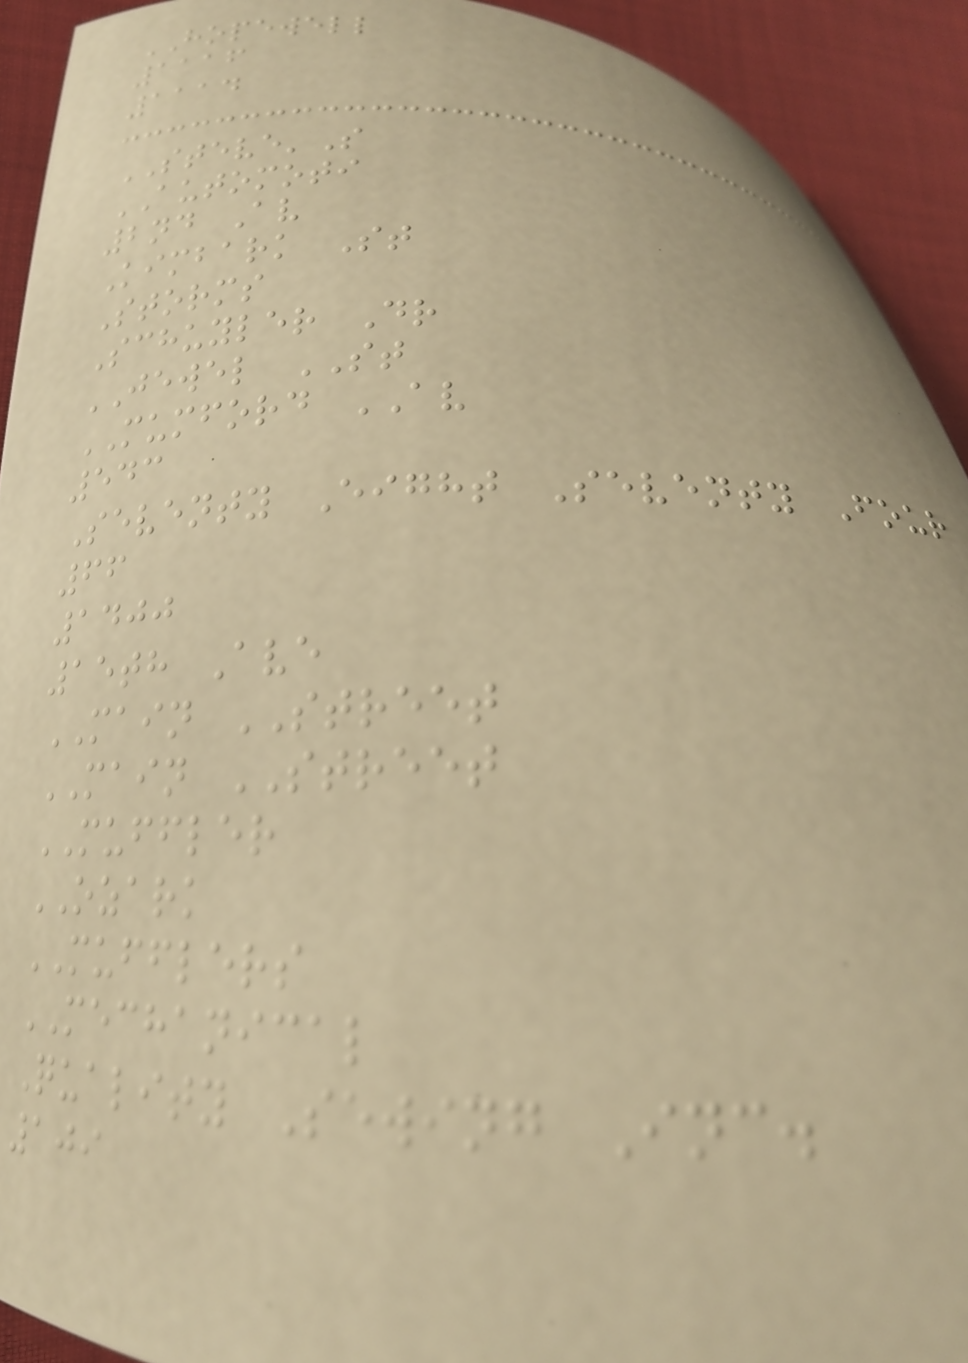HOPEWELL
1116
1114
STEVE'S
AUTOMOTI
2nd Av
Kimbark St
Storms
Schuyler Dr
JEWEL ST
MUMFORD AV
543
Seventy Eight Seventy Four
66
1400
15th Ave
MAIN STREET
MAIN STREET
MUFFLER
OZARK
MUFFLERS
MECHANICAL
Quality Sewing Inc.
109
